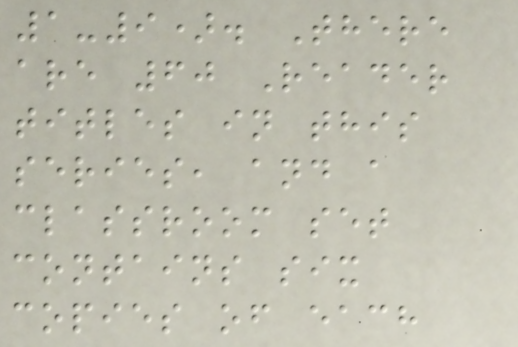1-9). There
are 60 Reader
titles in this
series, and a
classroom set
contains six
copies of each
